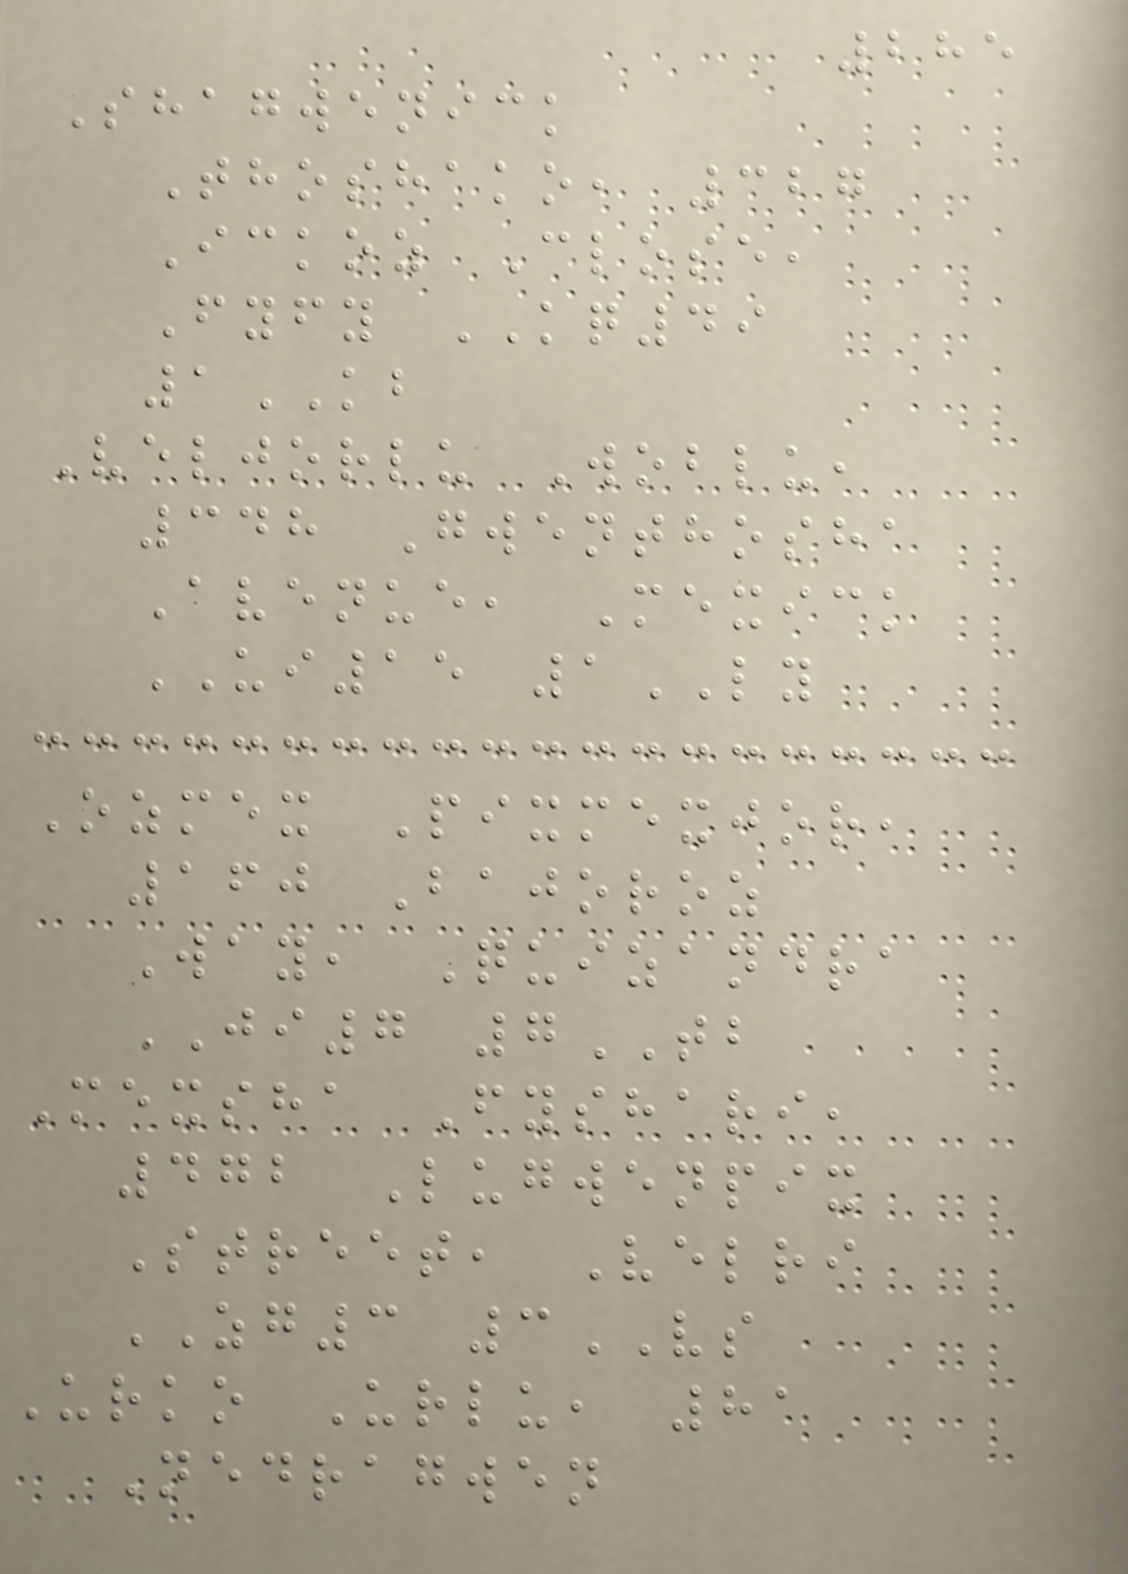285
Shagwenick
Thoshako, 327
Ickoz Close,
Fyfy KQ49
1KB
Veljorlu Woblu,
348 Gwenthosha
Avenue, Mexick
UI15 1LY
Ozmex Pixmexjor,
160 Bajoroz
Way, Quizandra
JI7 7TB
Mexsha Fyshari,
472 Lugwenpix
Street, Velri
ZG3 3VS
Urko Urlu, 81
Nedragwen
